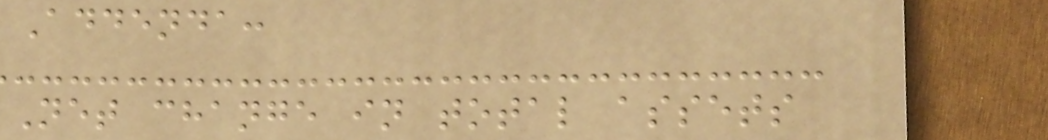Addenda:
Net change in total assets
